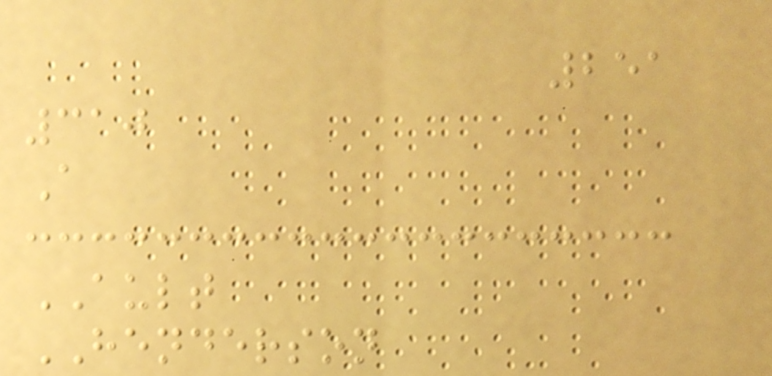251
310
A
AULT
HENDERSON
